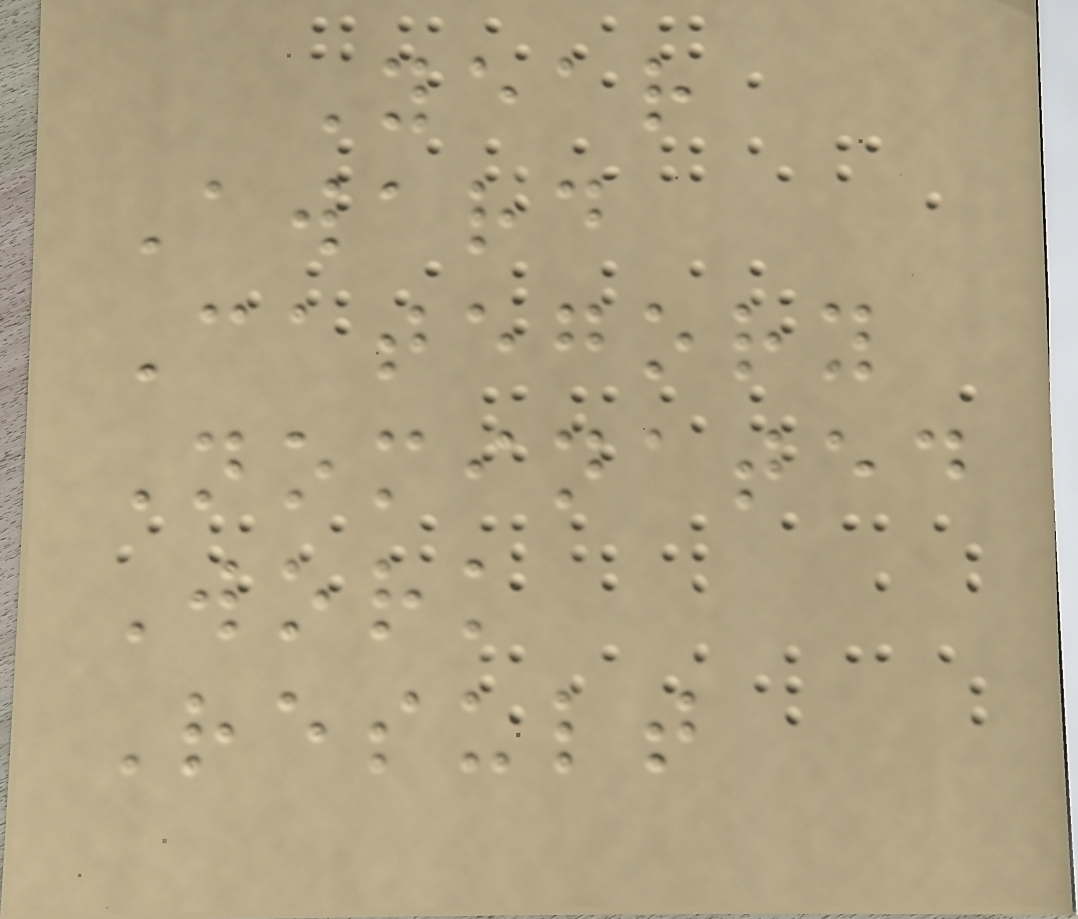Year
Award
Category
Nominated
Work
Result
